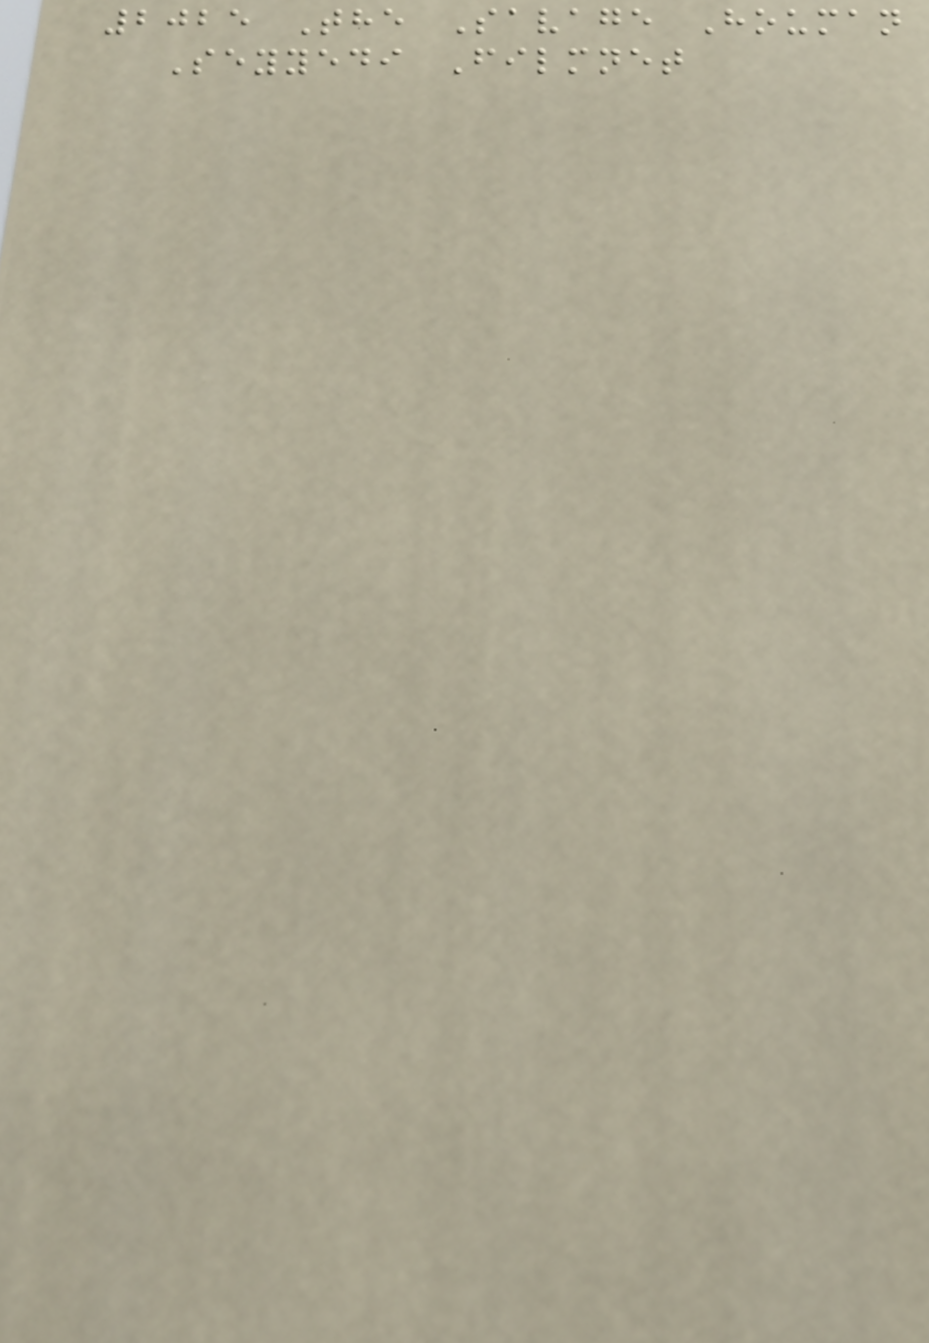2025 The Savage Houman
Seyyedi Filmnet
